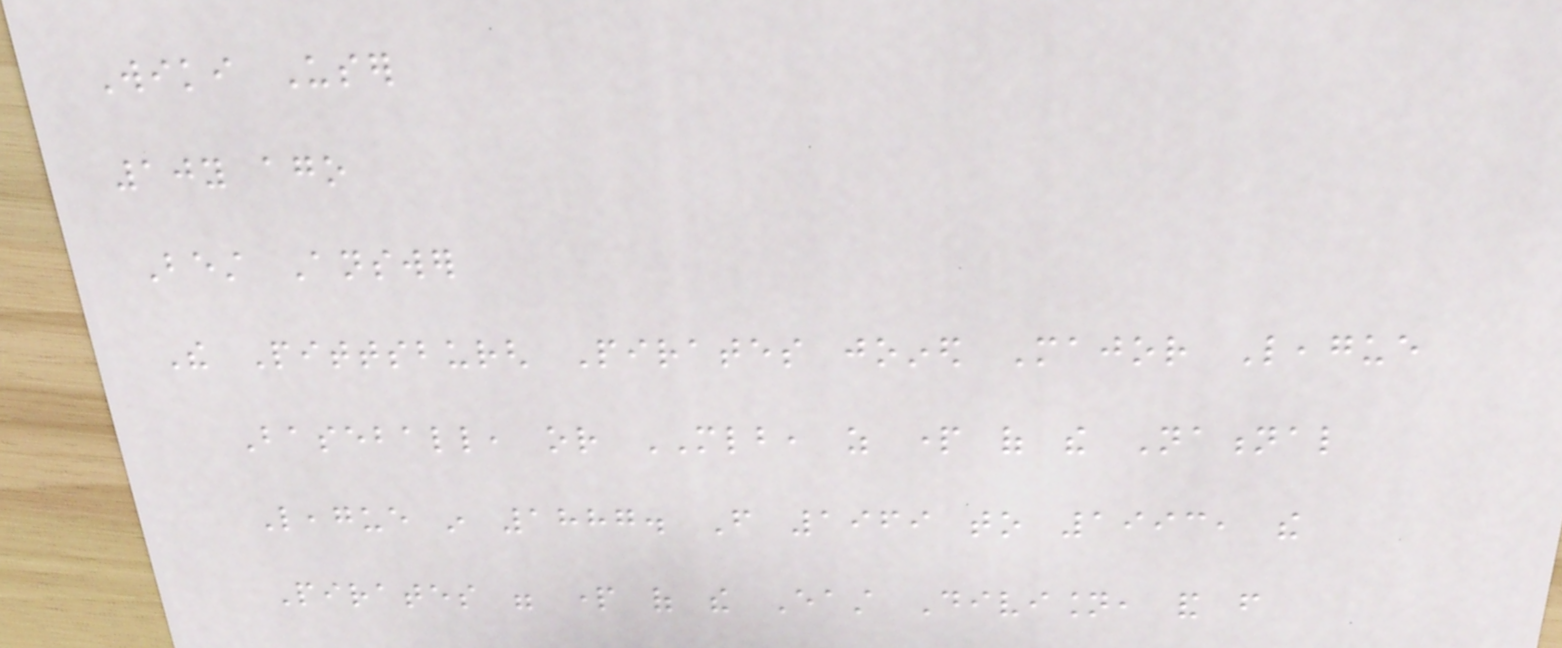Wiki User
10y ago
Best Answer
The Pittsburgh Pirates joined Major League
Baseball, or MLB, as part of the National
League in 1887. From 1969 to 1993, the
Pirates were part of the East Division, and from
